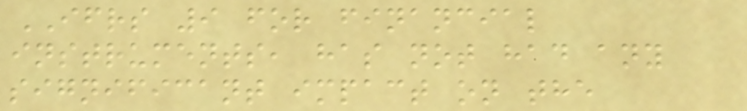IFRS 9 for financial
instruments, has not had any
significant impact on the
